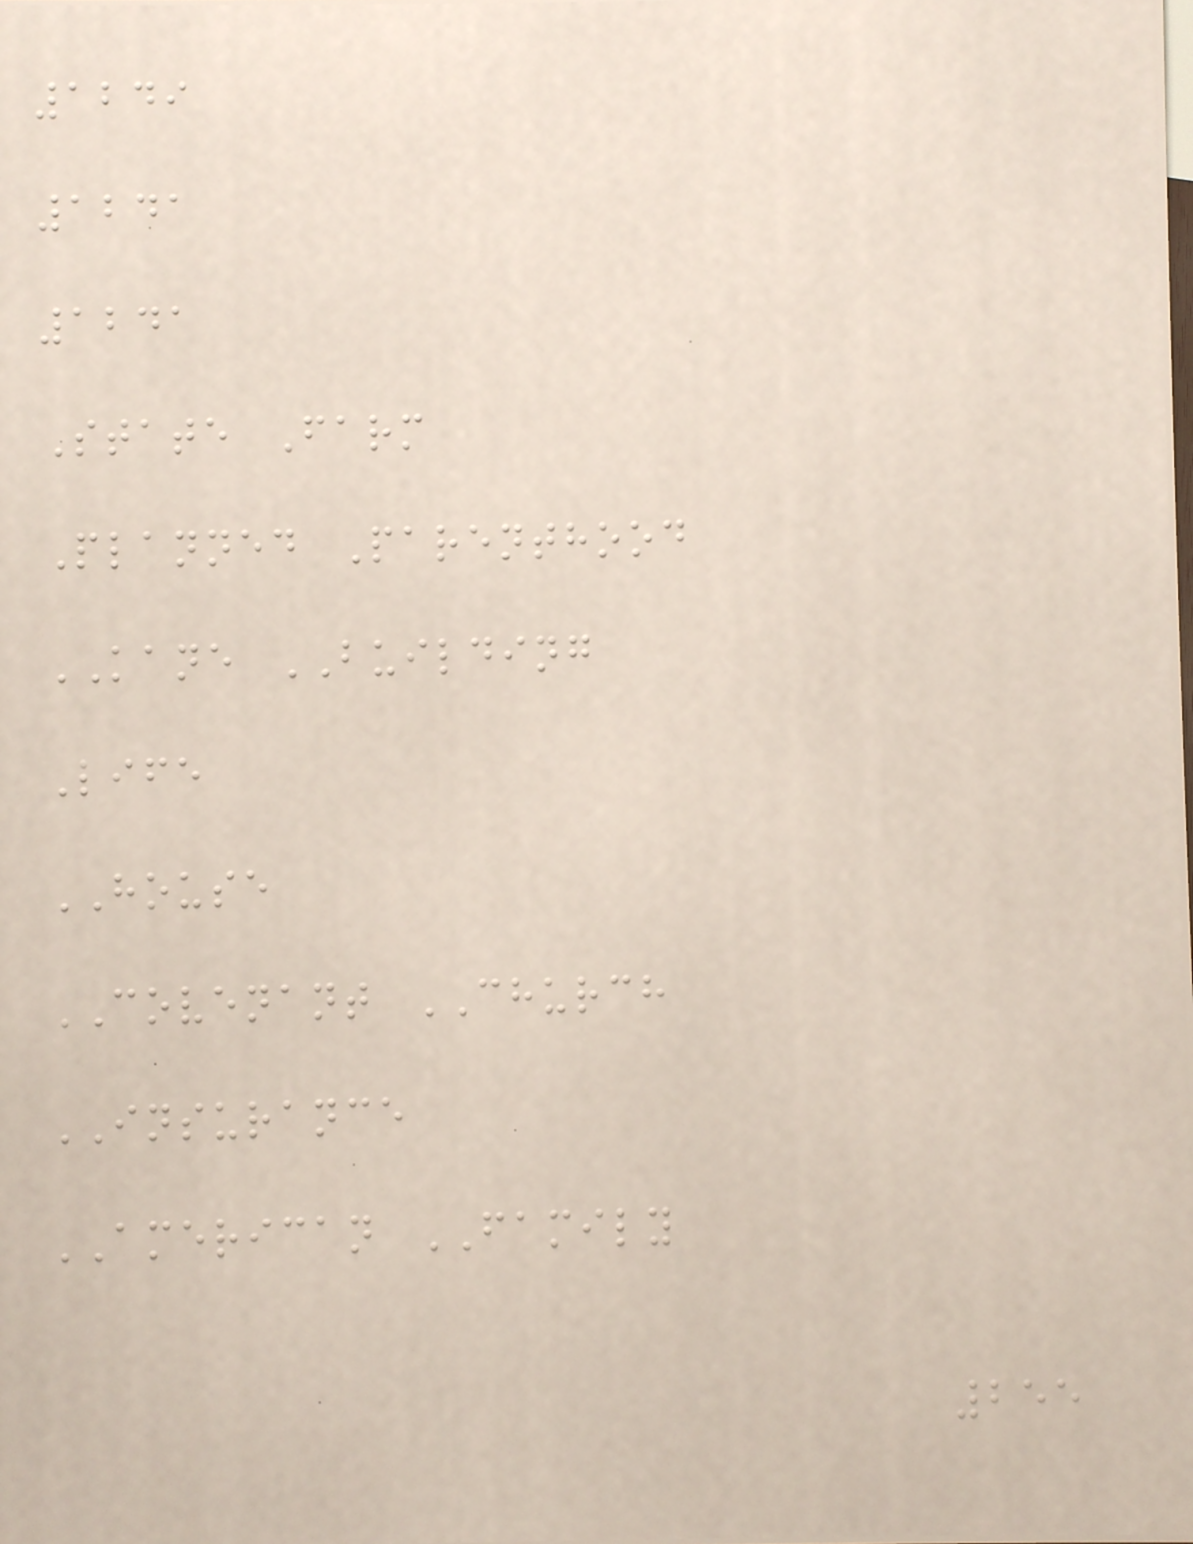1249
1241
1241
State Farm
Planned Parenthood
KANE BUILDING
Life
HOUSE
COVENANT CHURCH
INSURANCE
AMERICAN FAMILY
255
